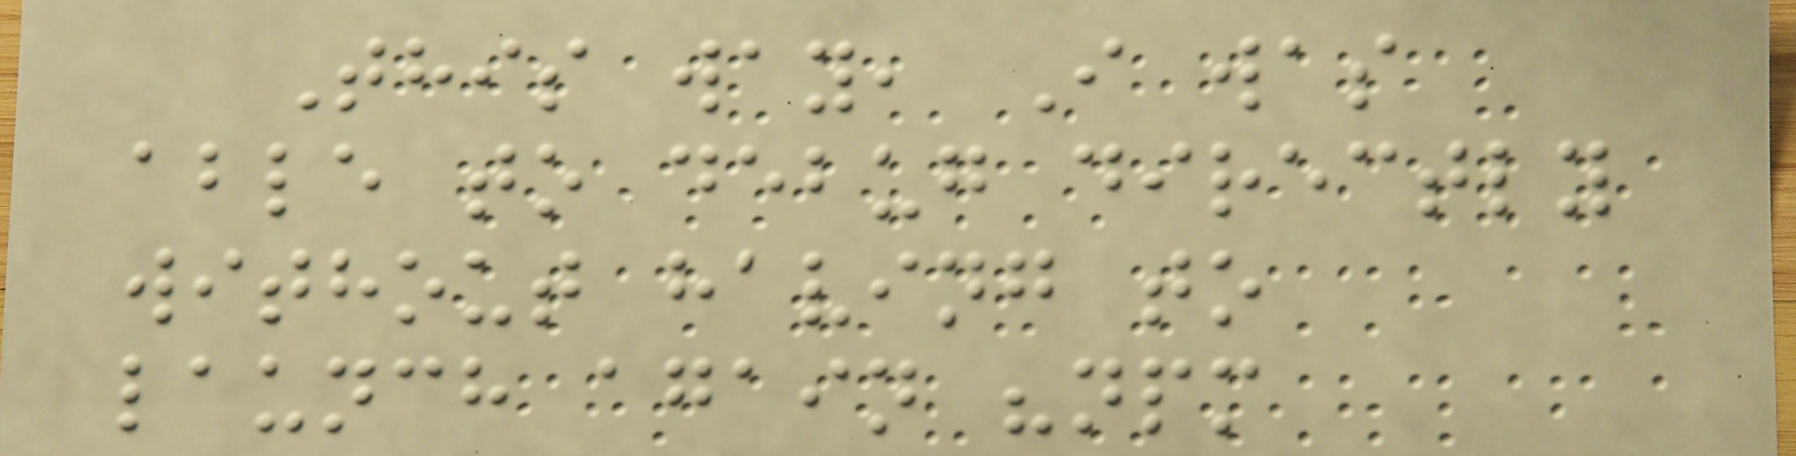This way, I was
able to debug directly
without having to
launch again "npm
